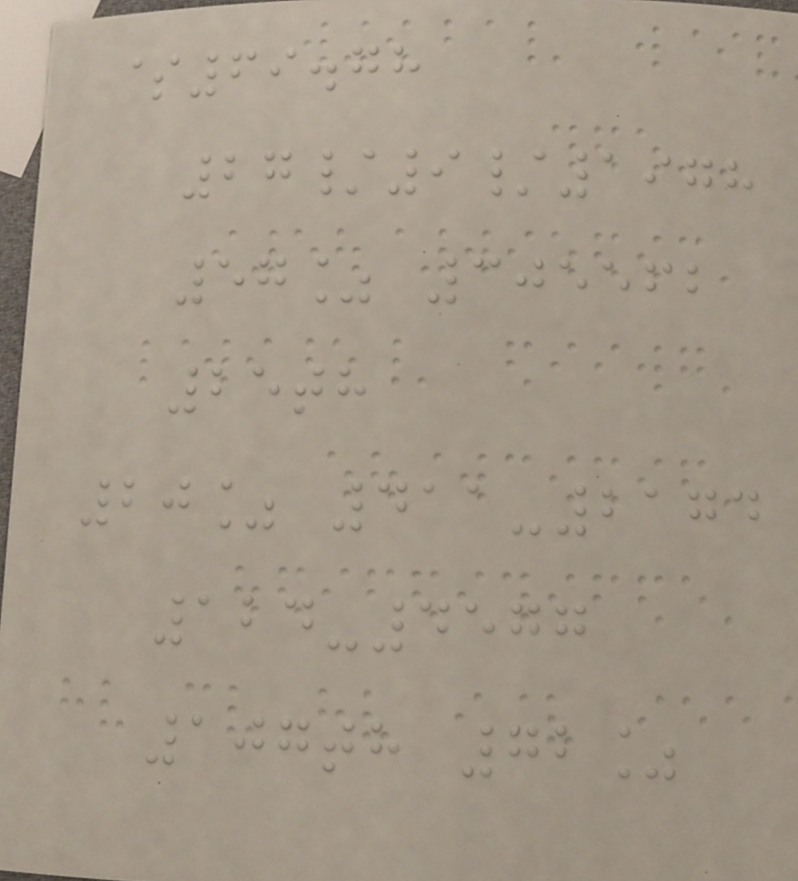$69.78
27/9/1978
57% 305562
25th
20% 411-2174
124-4577
107th 72%
